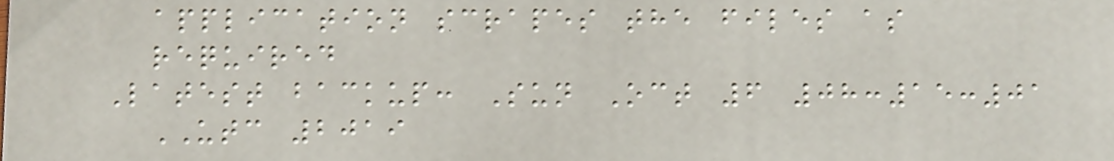application scrapes the files as
required
Latest backup: Sun Oct 6 08:15:01
UTC 2019
